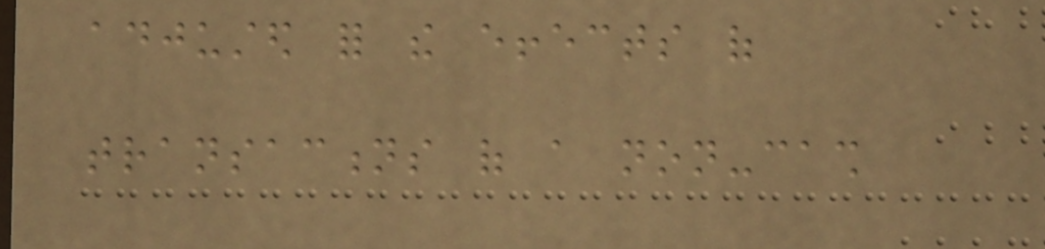adjusted for the effects of
transactions of a non-cash
